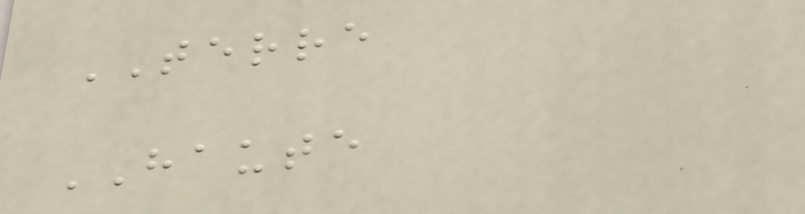TERRE
HAUTE
